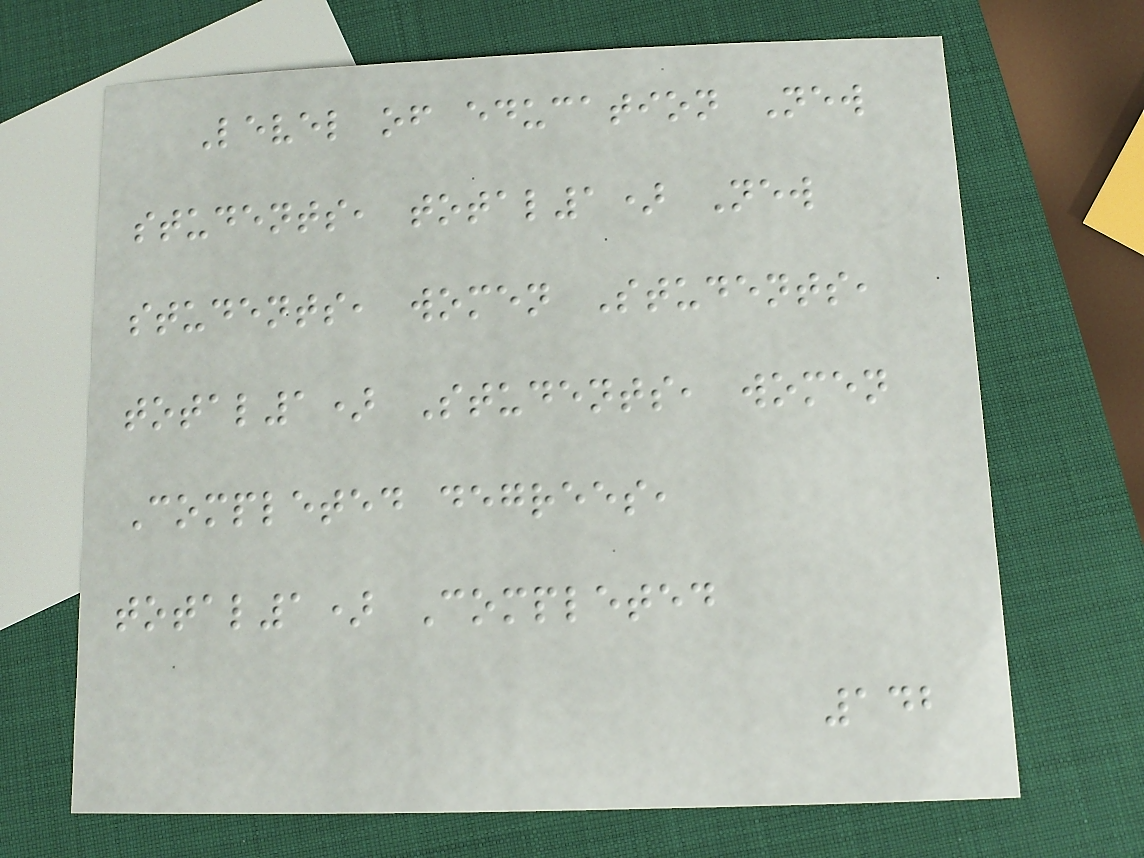Level of education New
students, total1) New
students, women Students,
total1) Students, women
Completed degrees,
total1) Completed
142
